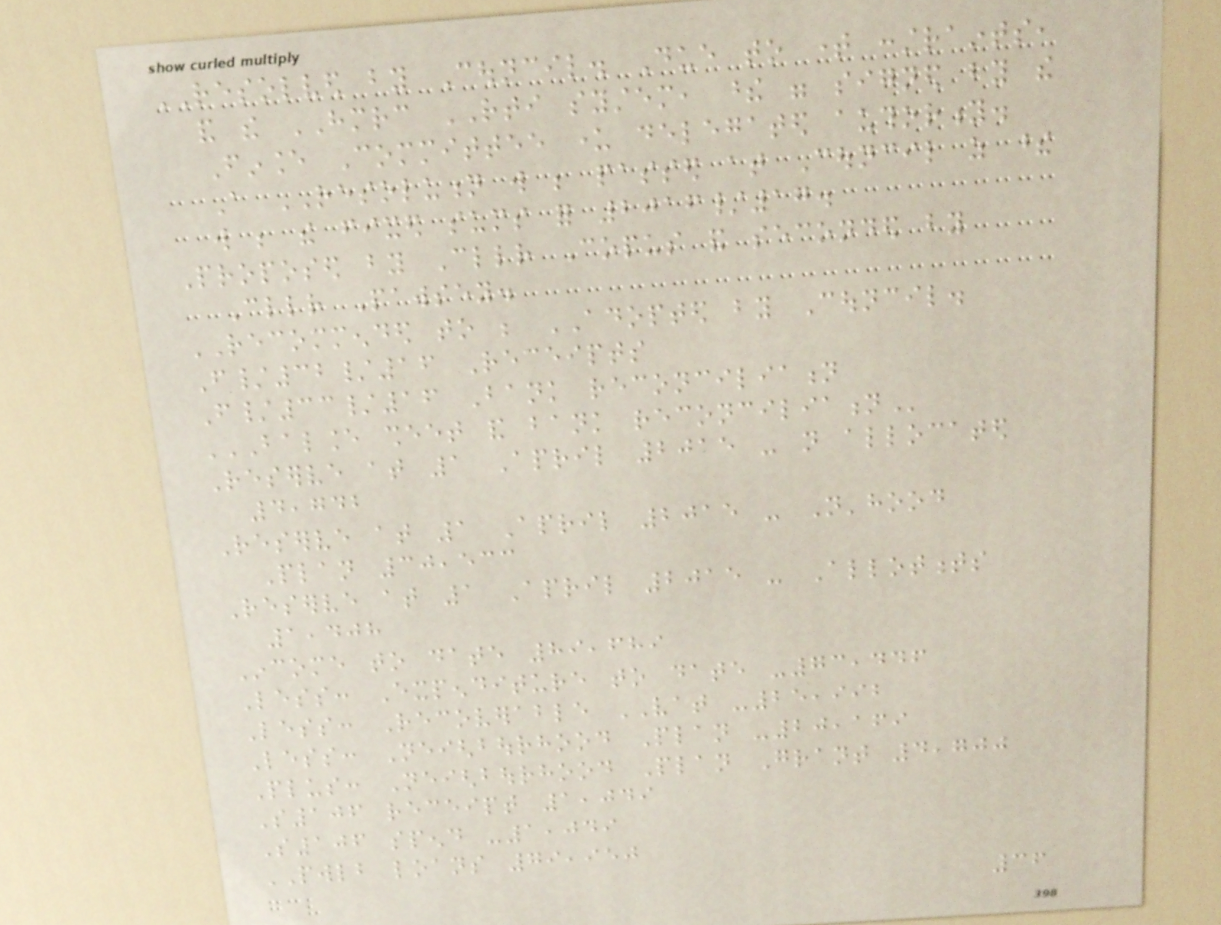RESOLVED by Council. Due to time constraints,
and the HMRC RTI system, these were signed by the
Finance Committee under delegated authority.
A RESOLUTION will be passed at Council as these
will be the fixed sums for 2016/17.
Proposed by Cllr Copus and seconded by
Cllr Pawsey.
RECOMMENDED to be ADOPTED by Council.
F/32/16 Receipts
F/33/16 Bank reconciliation
BALANCE SHEET AND BANK RECONCILIATION
Reserve at 1 April 2015 - not allocated
4,742
Reserve at 1 April 2015 - N'hood
Plan 30,533
Reserve at 1 April 2015 - Allotments
1,408
Income to date 89,689
Less: Expenditure to date -73,446
Less: Recoverable VAT -25,992
Less: Neighbourhood Plan -20,169
Plus: Neighbourhood Plan Grant 4,700
S106 receipt 1,049
S106 spend -1,049
PWLB loans 79,950
36
